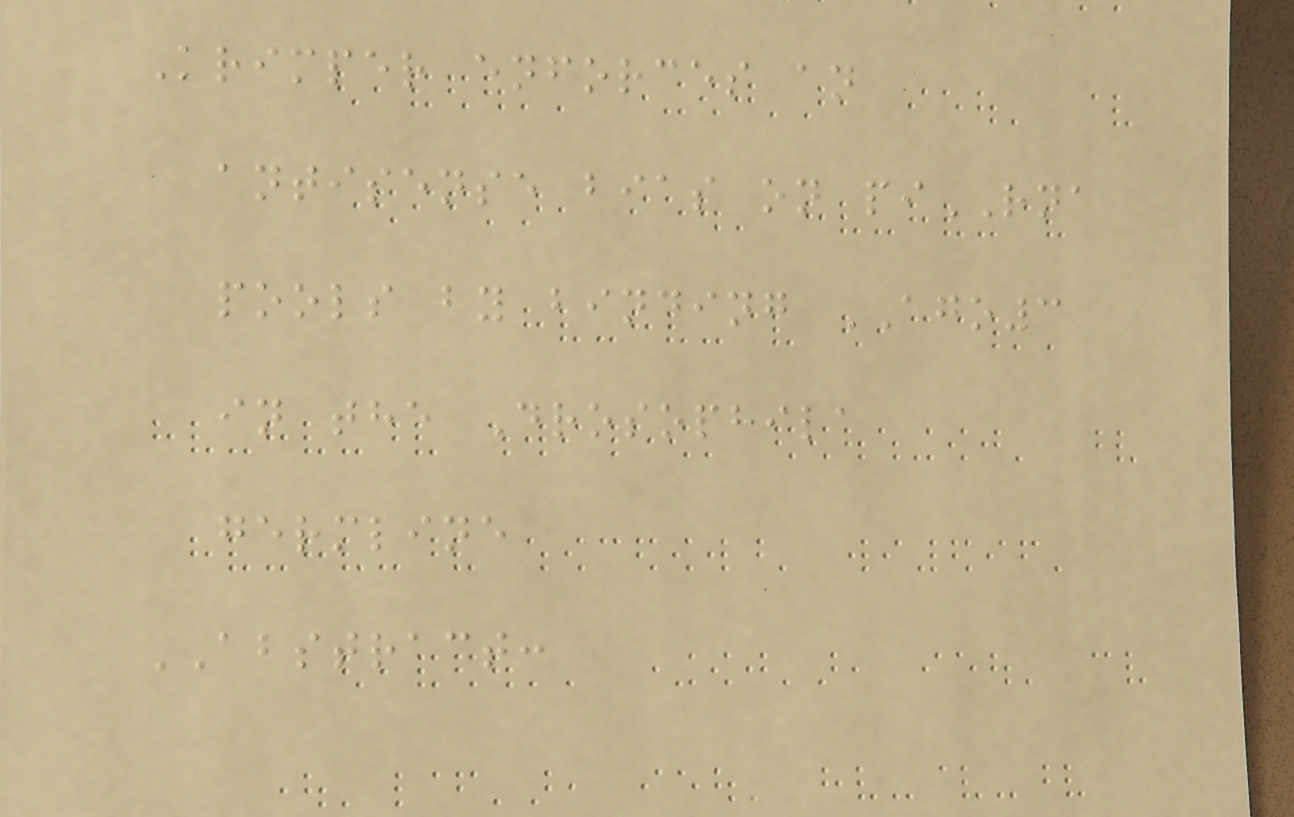Krimper enforces an
antisense bias on piRNA
pools by binding AGO3
in the Drosophila
germline
ABSTRACT:
